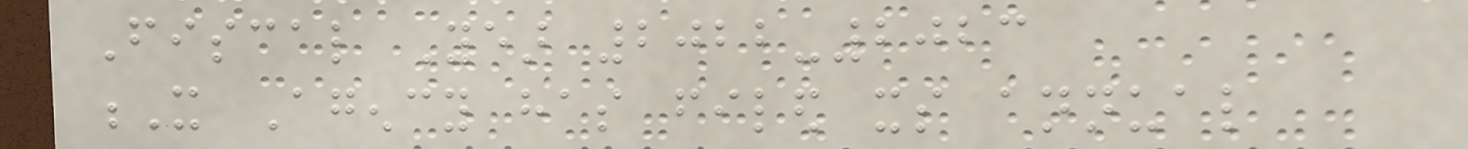Fiscal Year 2022-2023
X Agency has filed its annual
